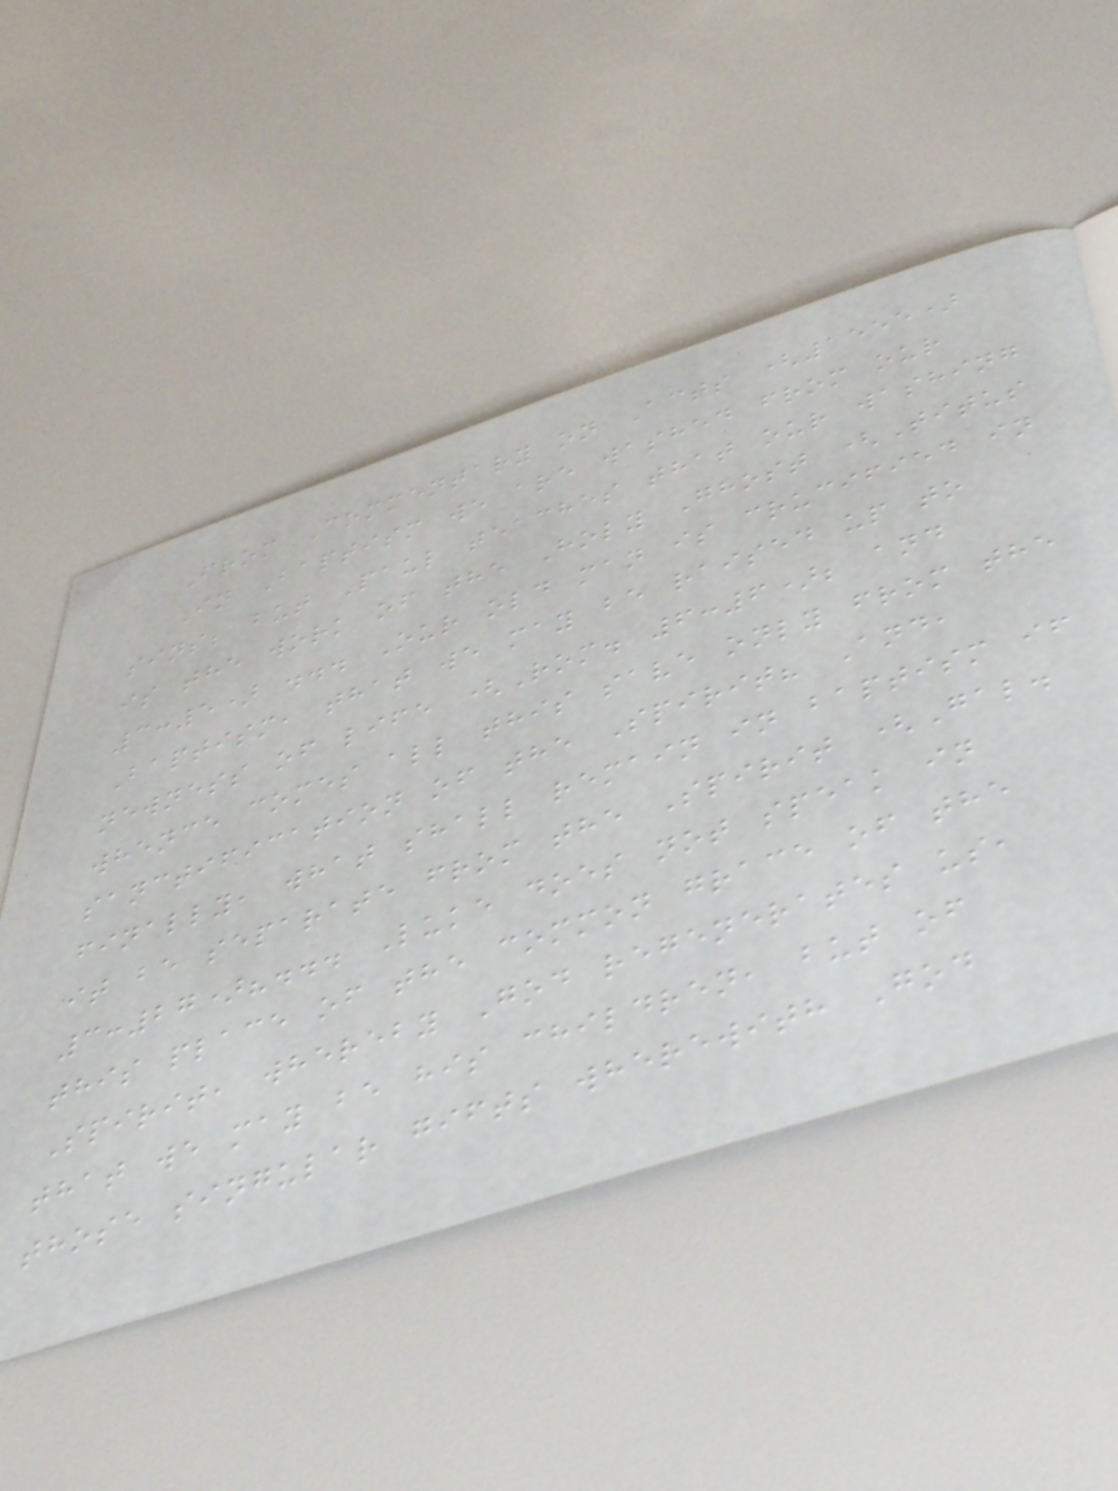From Commentary on Acts (1555)
In Baptism we are washed from our
sins; but Paul teaches that our washing
is the work of the Holy Ghost (Titus
3:5) ... Our old man is crucified in
Baptism, that we may be raised up to
newness of life (Rom. 6:6); and
whence comes all this save only from the
sanctification of the Spirit? And,
finally, what shall remain in baptism if
it be separate from the Spirit (Gal.
3:27)?... Luke does not speak in
this place of the common grace of the
Spirit, whereby God regenerates us,
that we may be his children, but of
those singular gifts wherewith God
